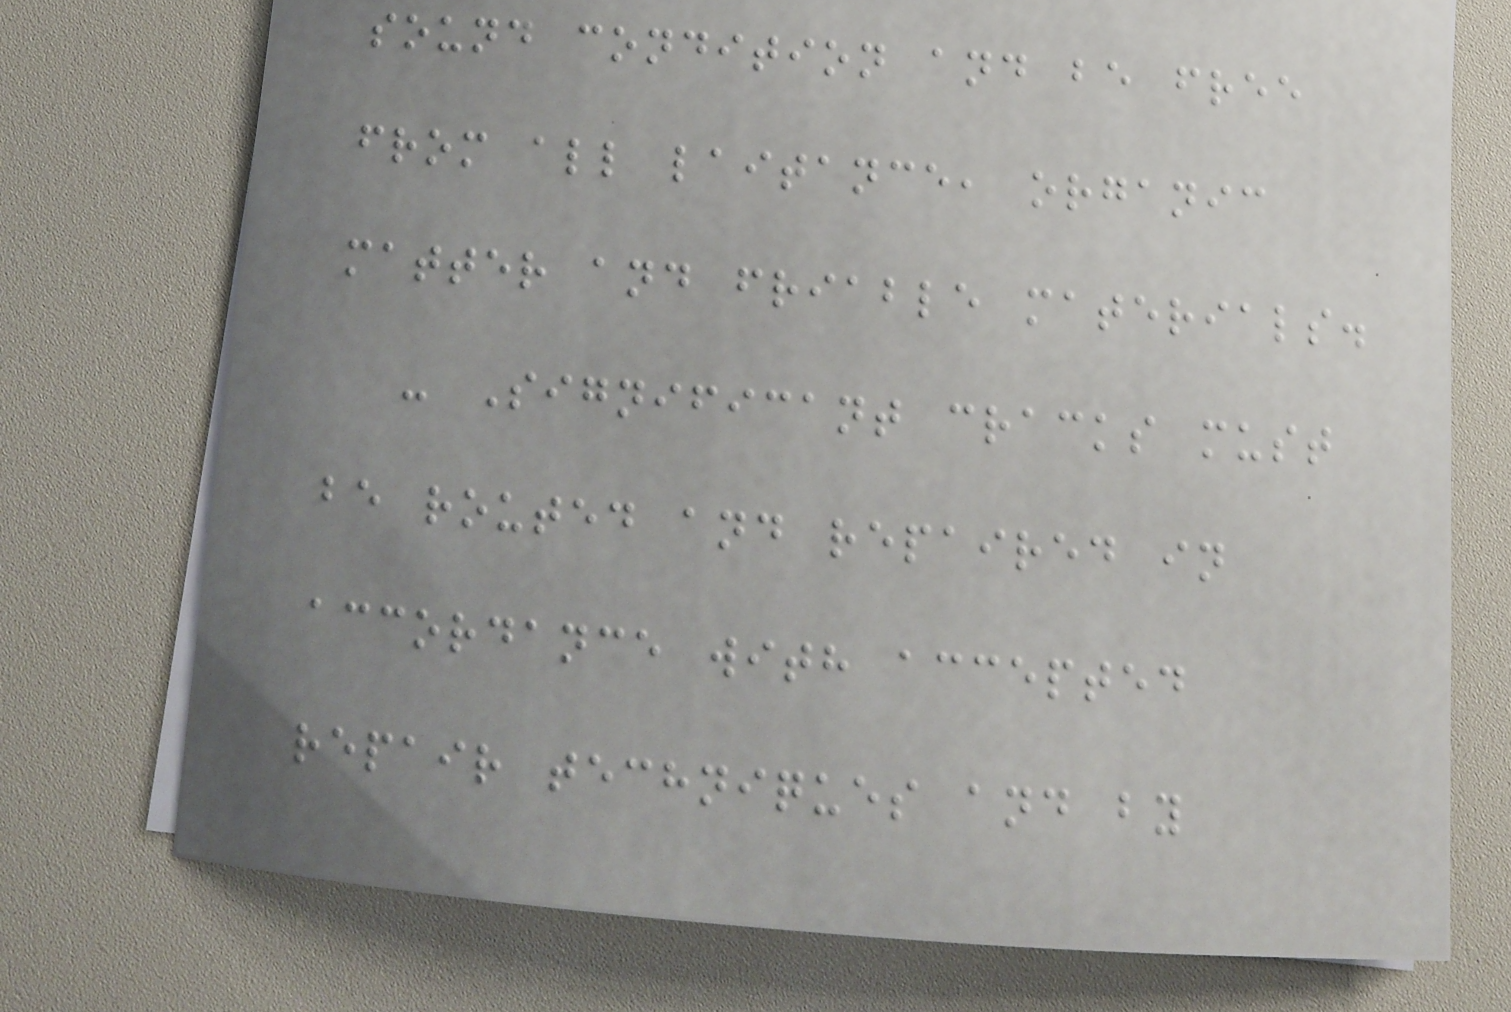sound condition and be free
from all laitance, organic
matter and friable materials.
- Significant cracks must
be routed and repaired in
accordance with accepted
repair techniques and by
